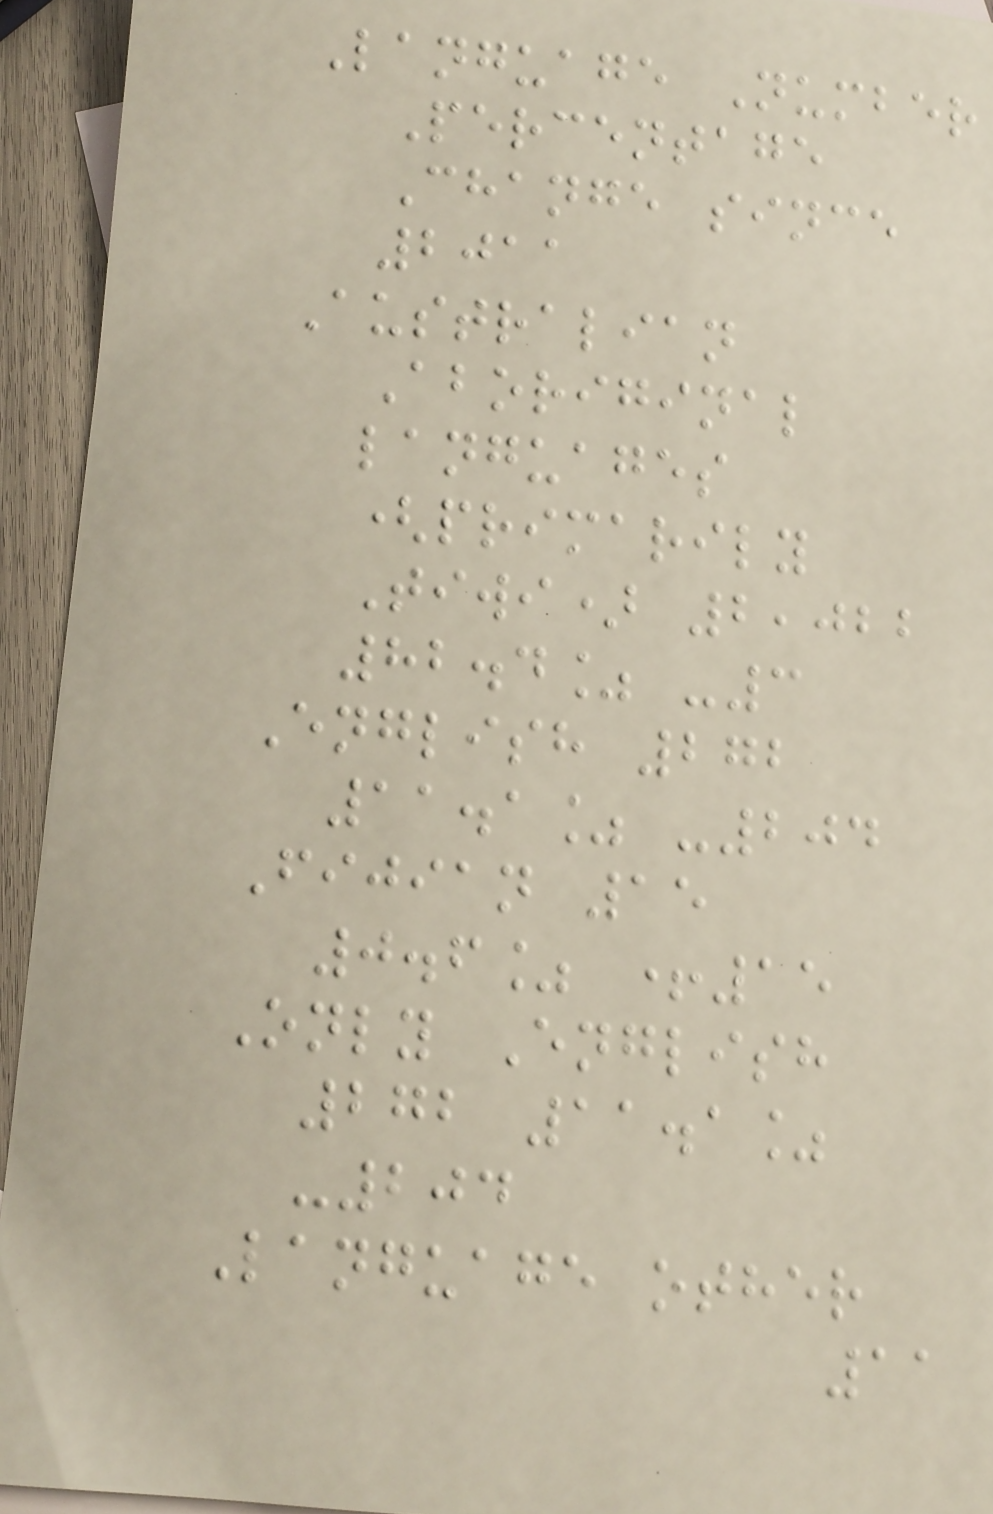Language Number
Percentage
Change since
2011
Australian
Aboriginal
languages
(primarily
Tiwi) 2,022
82.4% -3
English 272
11.1% -204
Fijian 15
0.6% +15
Only English
272 11.1%
-204
Language other
11
